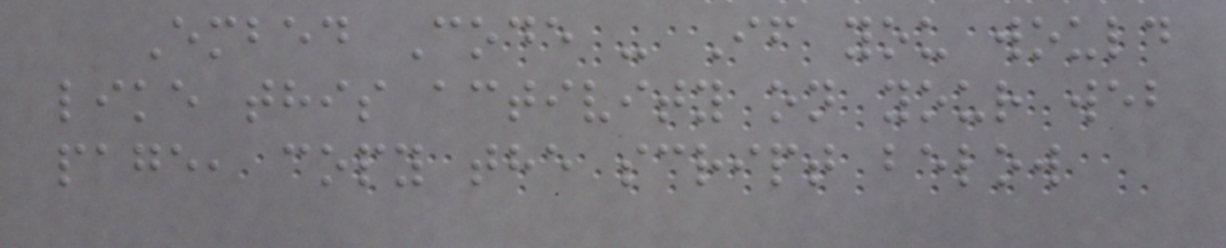Embed Code - If you would
like this activity on your web
page, copy the script below
